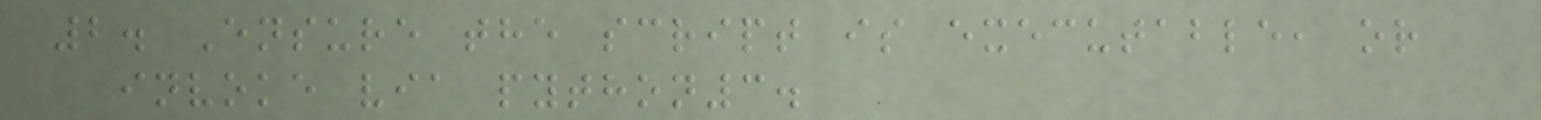2. Ensure the script is executable, or
invoke via python3.
